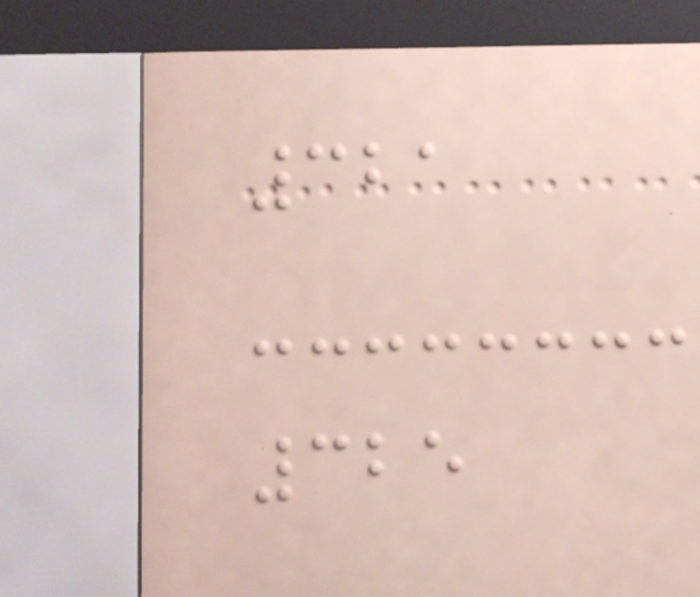321
325
